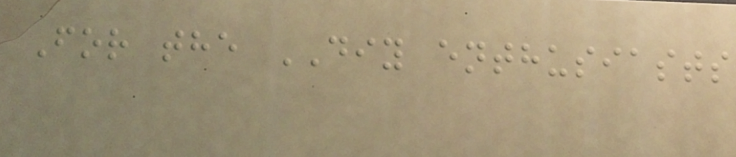For the DIY enthusiasts
